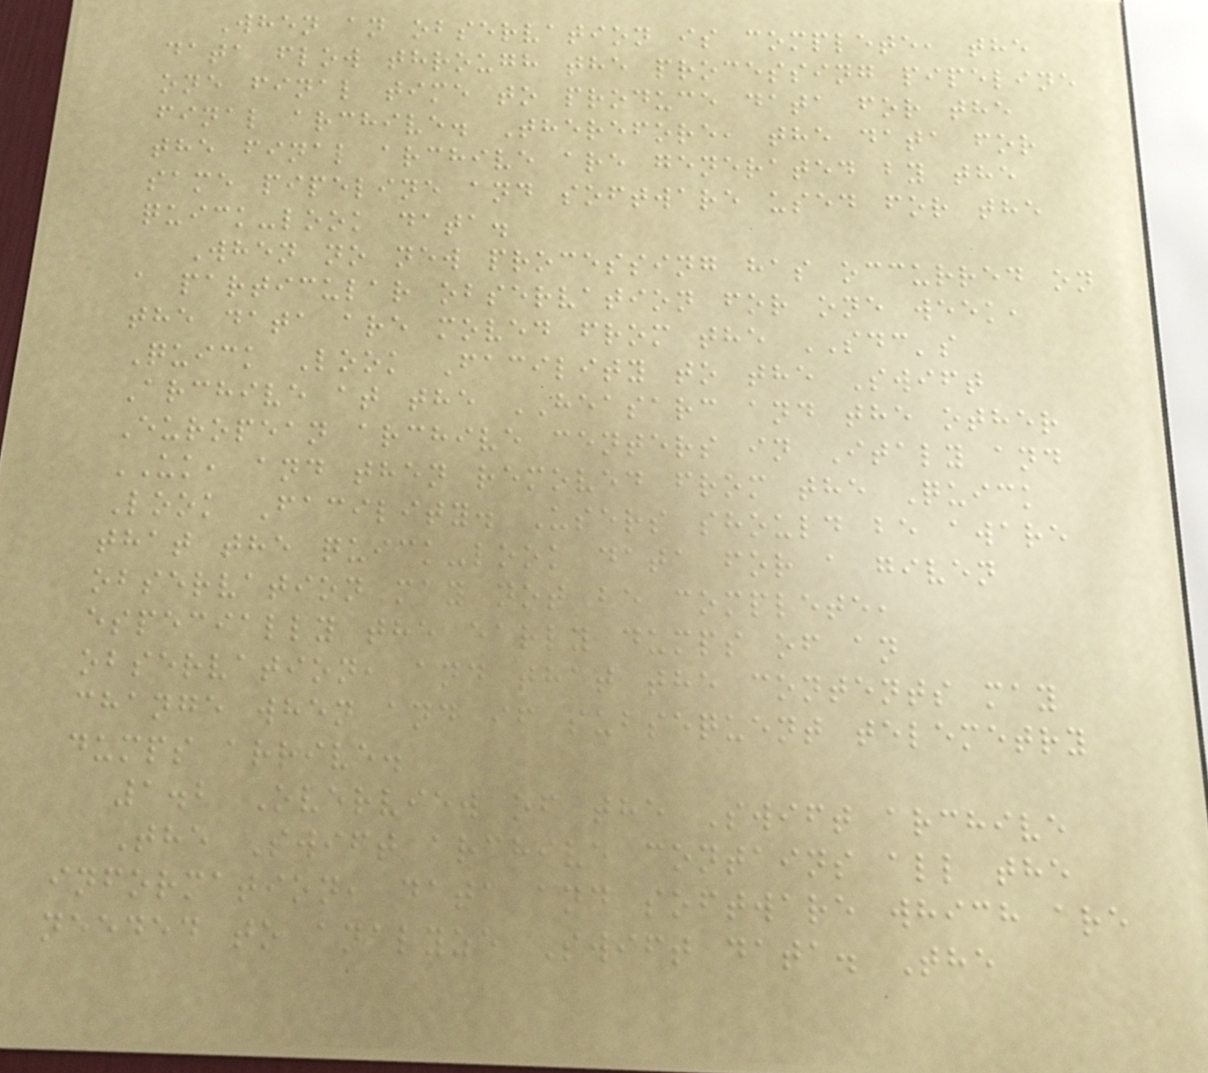When an observation is complete, the
data flow through the processing pipeline
one final time to produce data for the
final archive. Therefore, the data for
the final archive are generated by the
same pipeline and software used for the
quick-look data.
When no new processing has occurred on
a particular observation for one week,
the data are moved from the SDC's
Quick Look Facility to the Swift
Archive at the HEASARC and the other
European archive centers in Italy and
UK, and then removed from the Quick
Look Facility. Users should be aware
that the quick-look data for a given
observation may not be complete,
especially the early dumps of an
observation, and that the contents may
change when and if subsequent telemetry
dumps arrive.
1.2 Overview of the Swift archive
The Swift archive contains all the
information, data and software which are
needed to analyze Swift data. The
